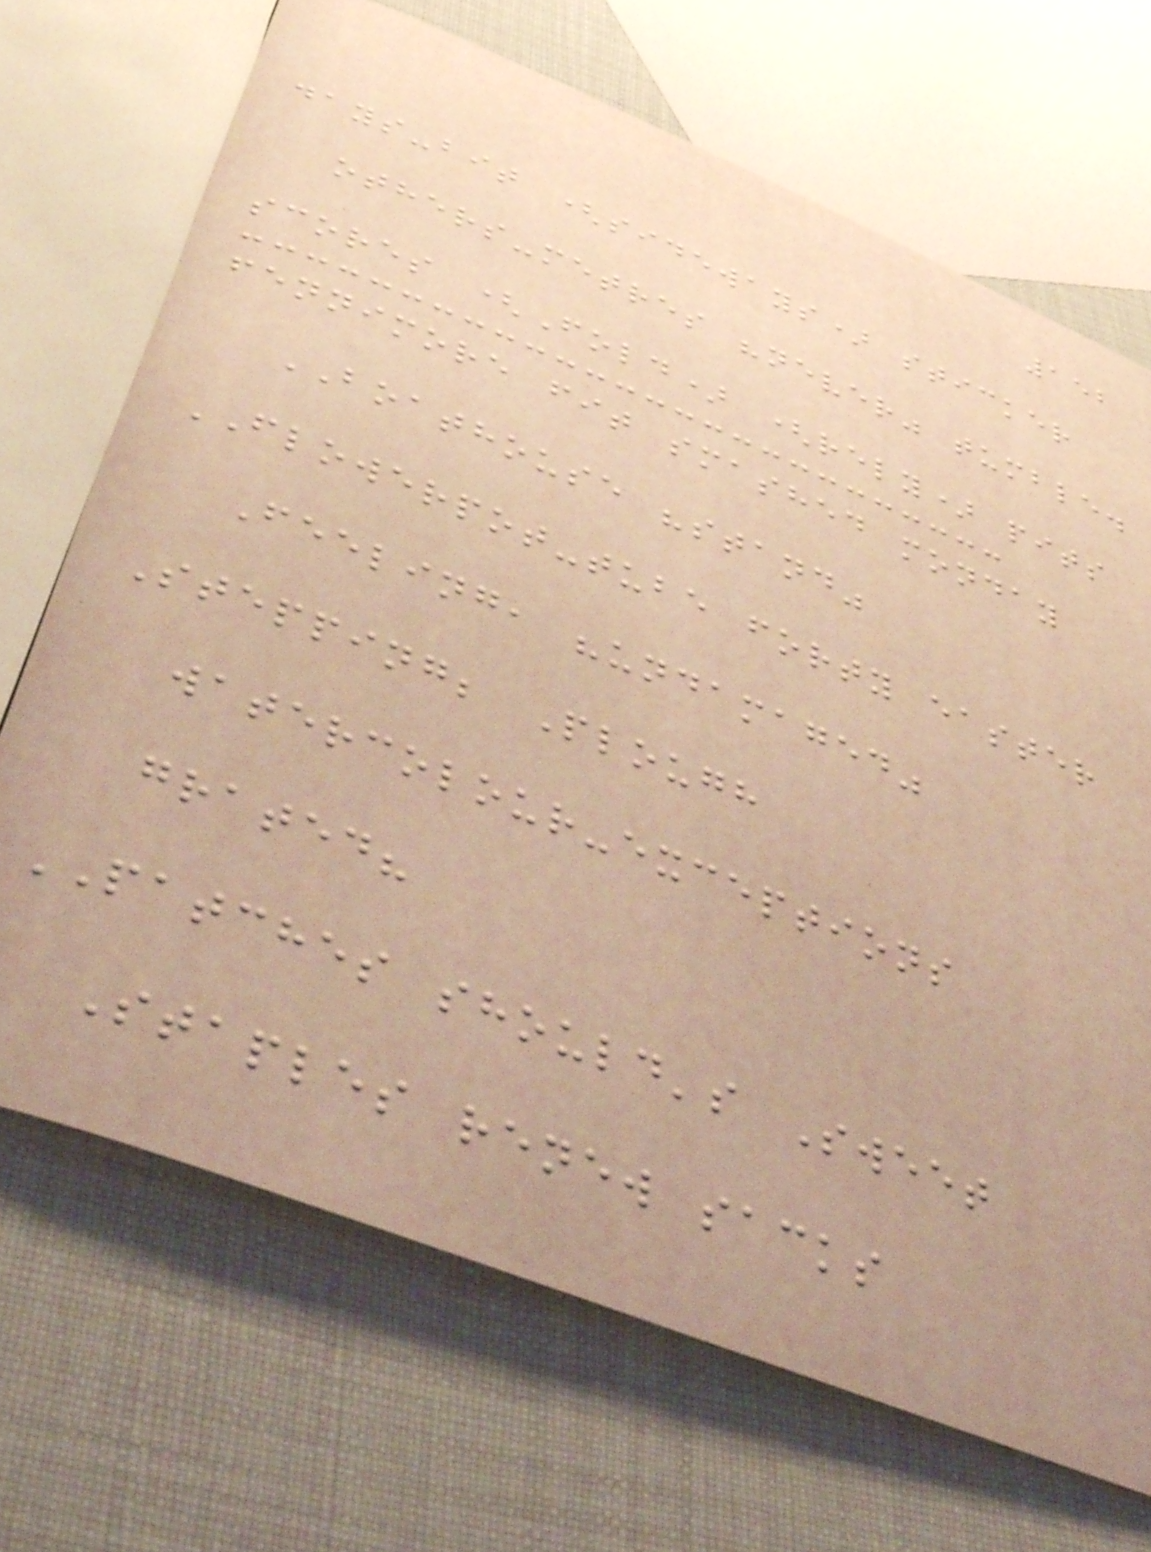152
days-bit (sideways) sticker
others-metres "never" tumble.
scores (Fold) (rely) pits
fennimore fit smashed monday
BOATHOUSE "stand"
FLOWERPOT-tube forty easter
Feeling, "undamaged"
Stepping; Plough
watercolour-exceptions
grated?
PATCHES should's Sweet
Staples renew sacks
